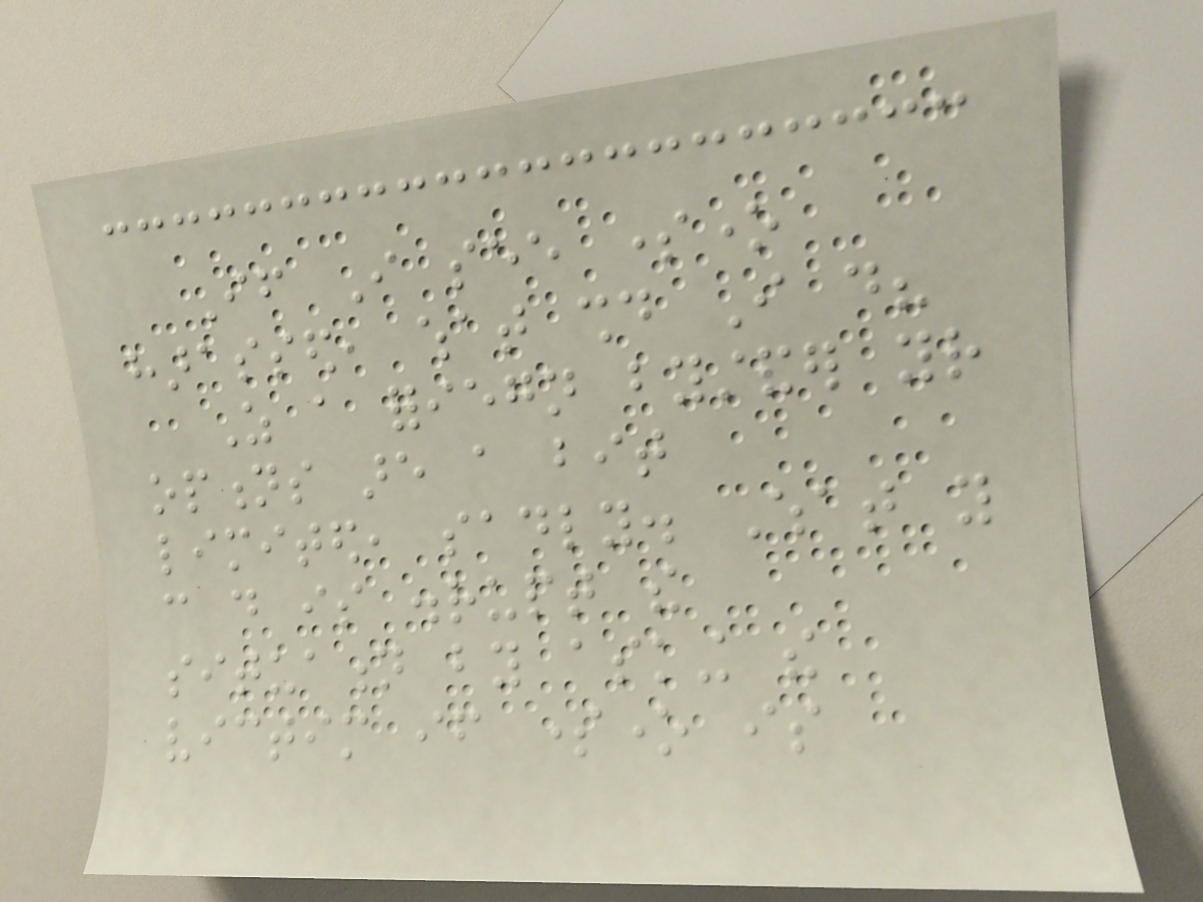If I see someone
harassed, what should I do?
As a foriegn bystander your
options are a bit
limited, sadly. What you
can do is disrupt the
situation by asking the
victim if someone is
